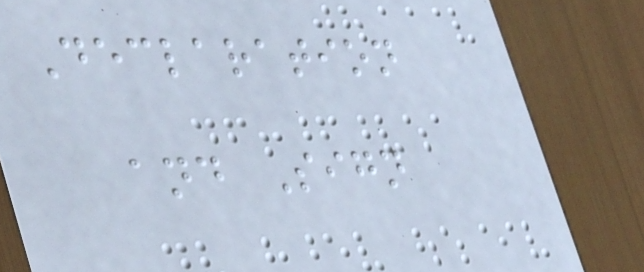Declaration
and Sign
